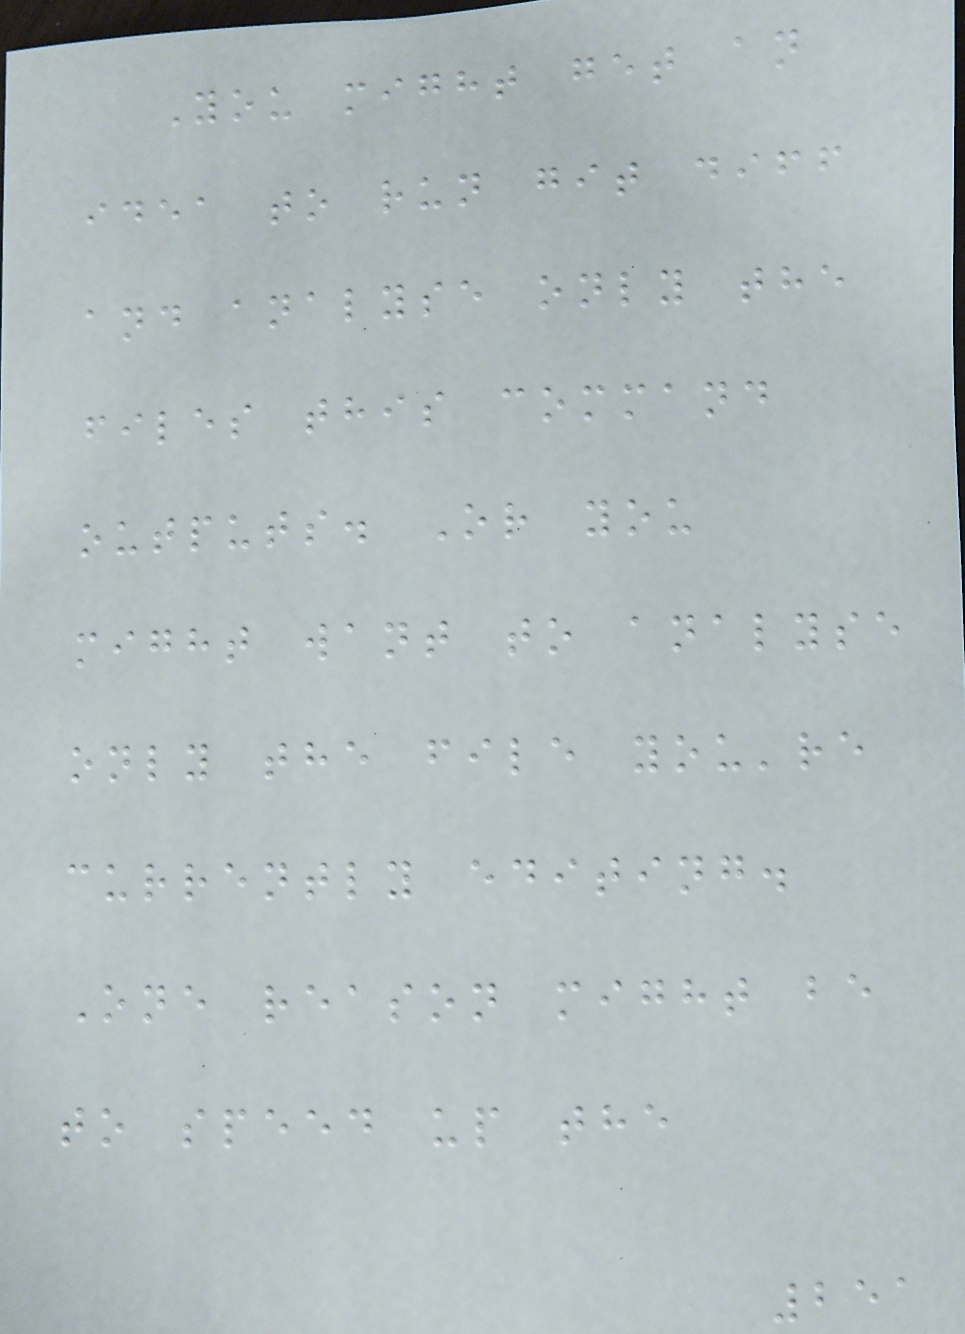You might get an
idea to run git diff
and analyse only the
files this command
outputs. Or you
might want to analyse
only the file you're
currently editing.
One reason might be
to speed up the
251
